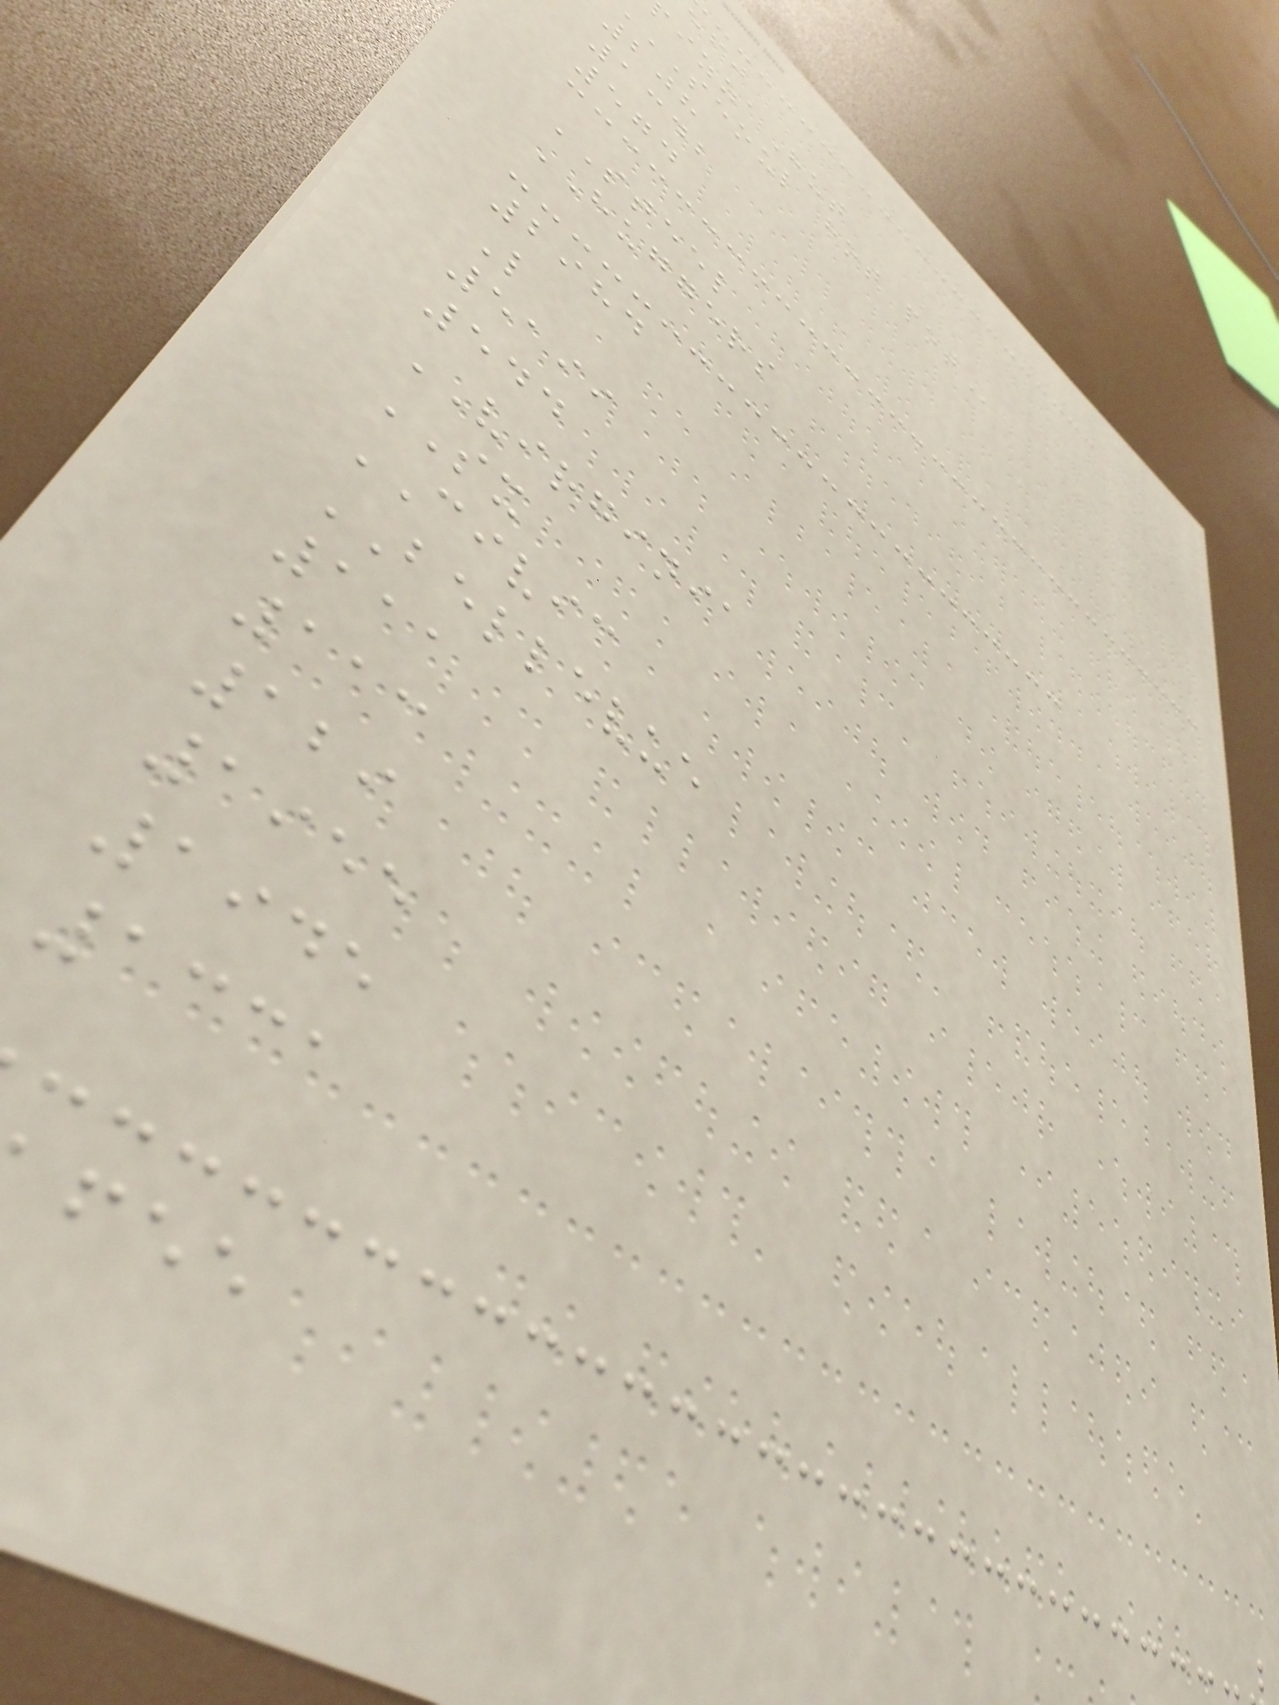izzaHut
SEOUL hot
208
1342
574
STEEL
HUGGERS
2984
L
5199
544
VIRGINIA
SX
CIVIC
BELLEVUE
111
113
129
1955
1945
1331
